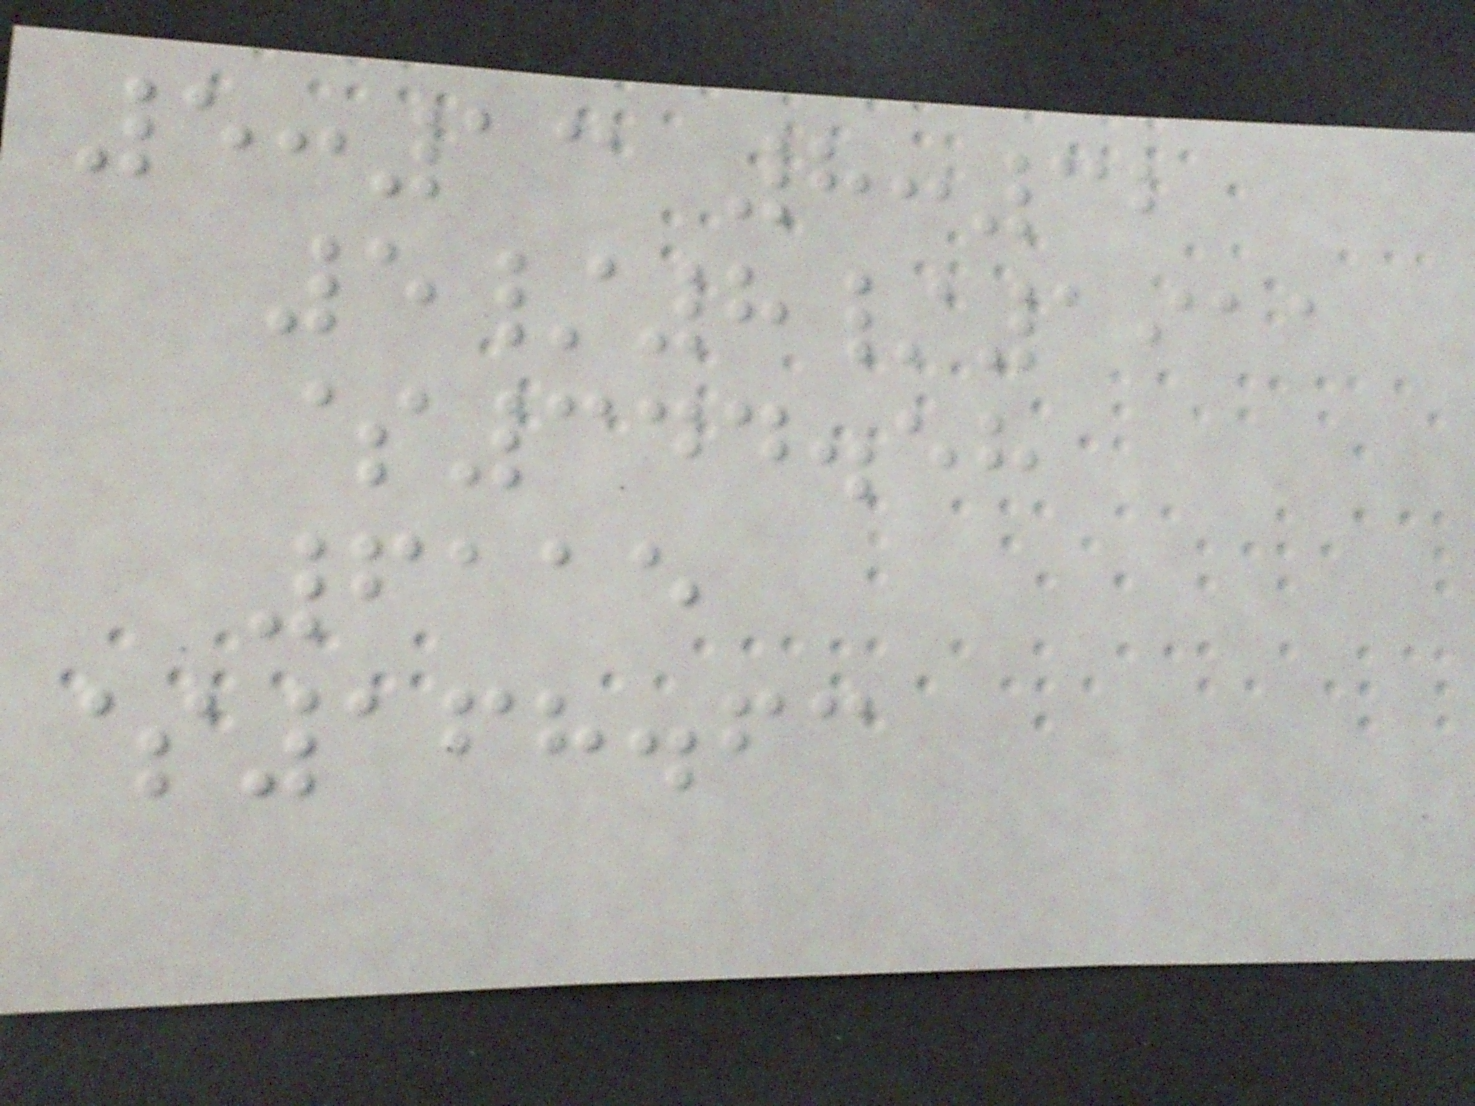5:13 8:32
5/8/1911
$344.58
6115
$168.63
